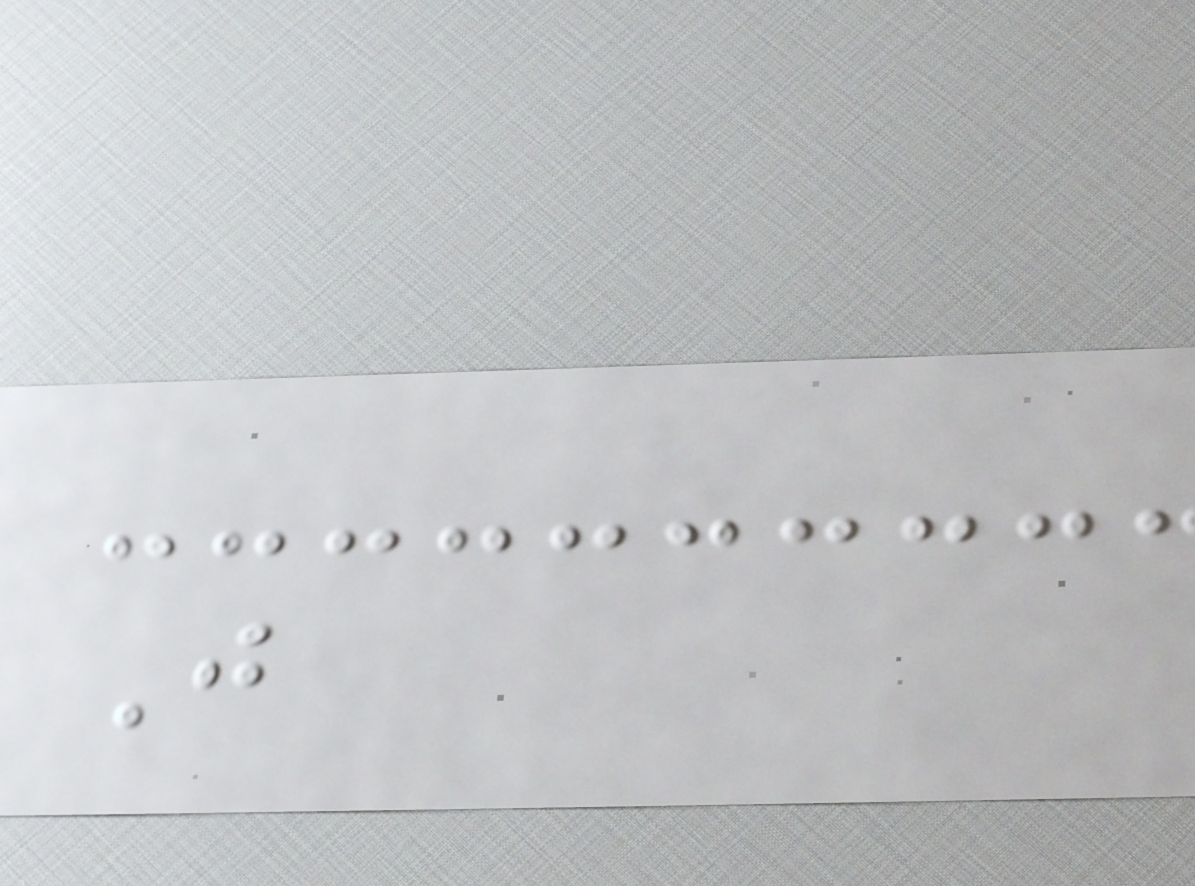Just
